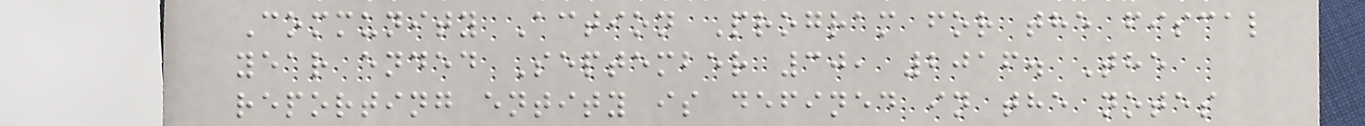Community Action Program for the fiscal
year ended September 30, 2016. The
reporting entity is defined in the notes
